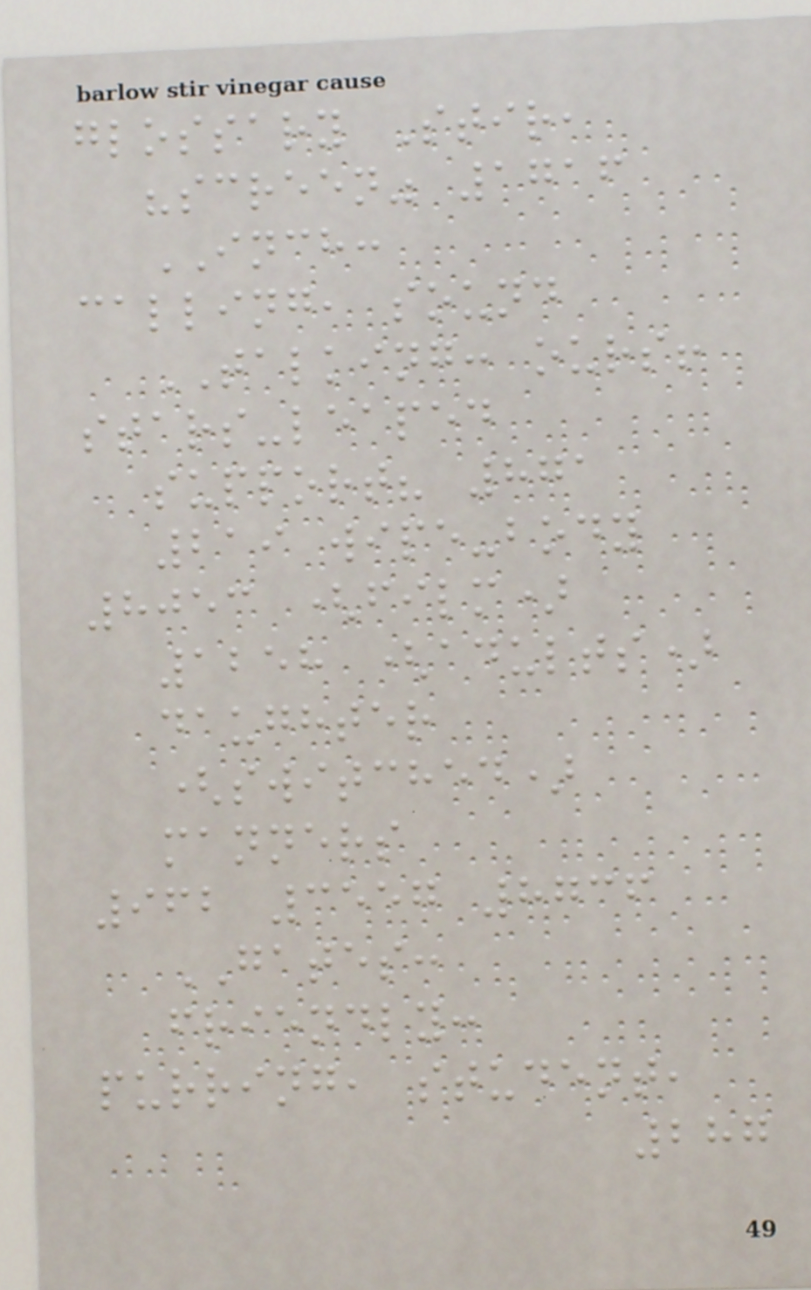glossary Stir,
"screen" 1716
INCH:
calling, sound
TALKING: ours!
stars-leaped
support? 871
219 wipe-body
8053 (film)
1258 (adults)
daughter
(switched)
manners
962 3557 8736
GATES:
friendly:
purring, student,
287
